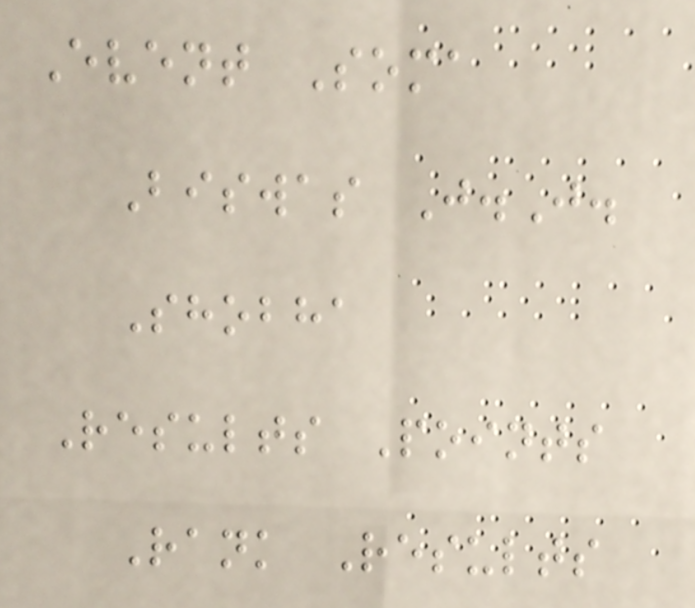Event Soma
Biswas J.J.
Shobha
Results Points
Rank Results
